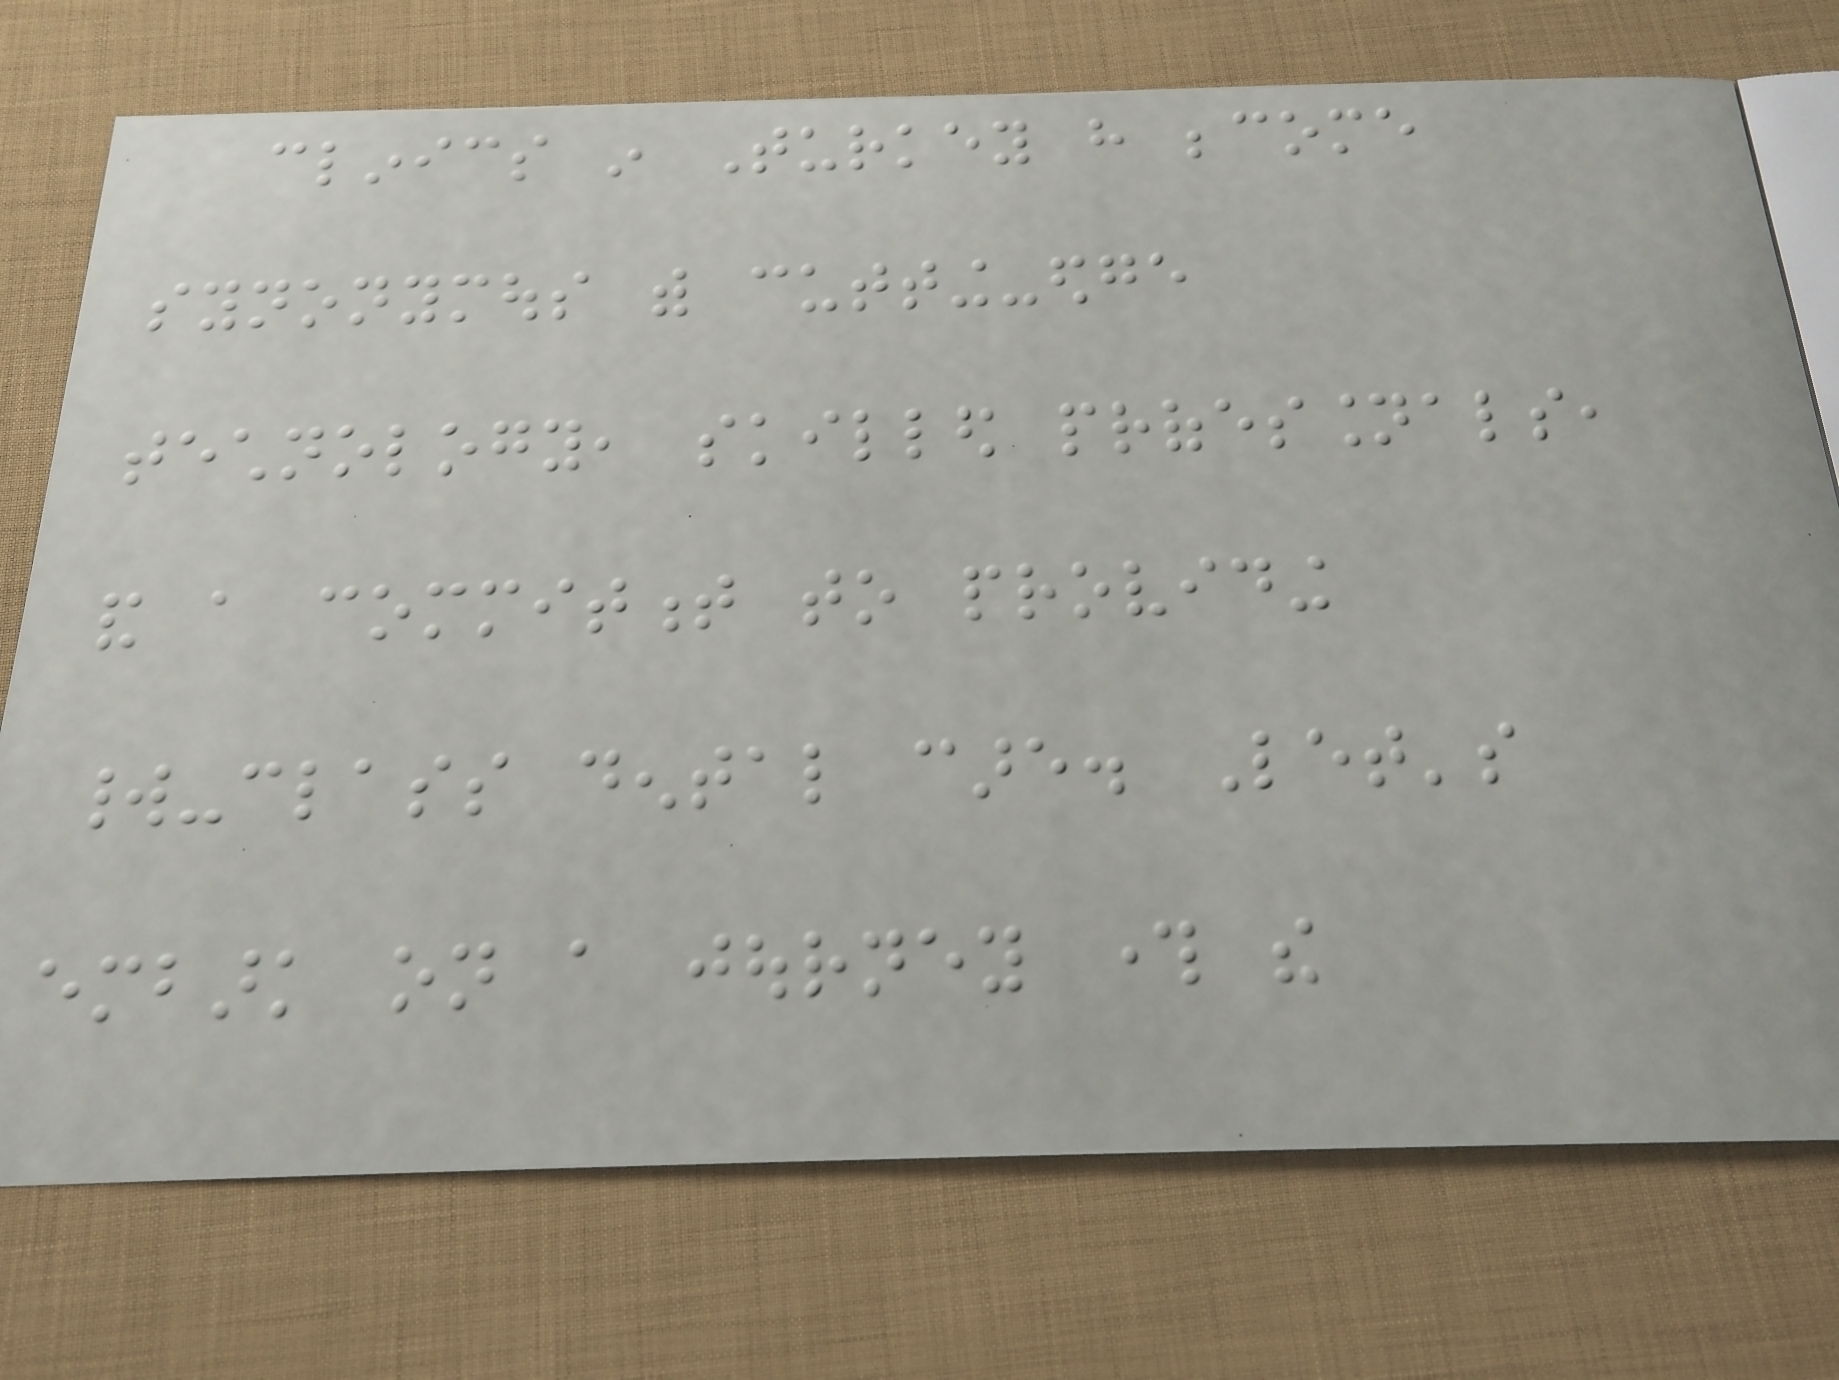clinics in Turkey have become
synonymous with cutting-edge
technology, skilled professionals,
and a commitment to providing
world-class dental care. Let's
embark on a journey through the
